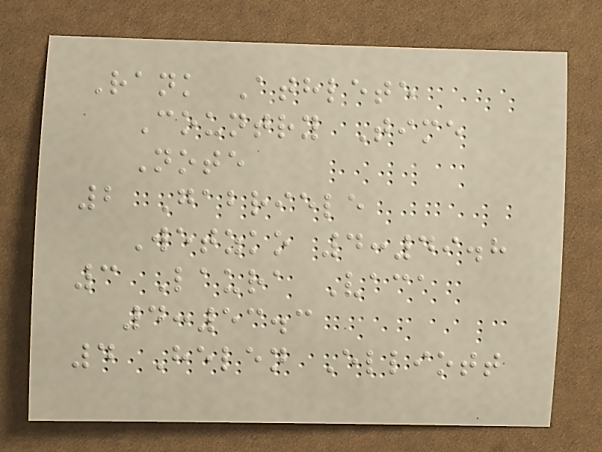Rank Athlete
Country Time
Note
2 Gabriele
Wetzko 4:49.8
3 Laura Vaca
4:53.3
4 Helen Elliott
